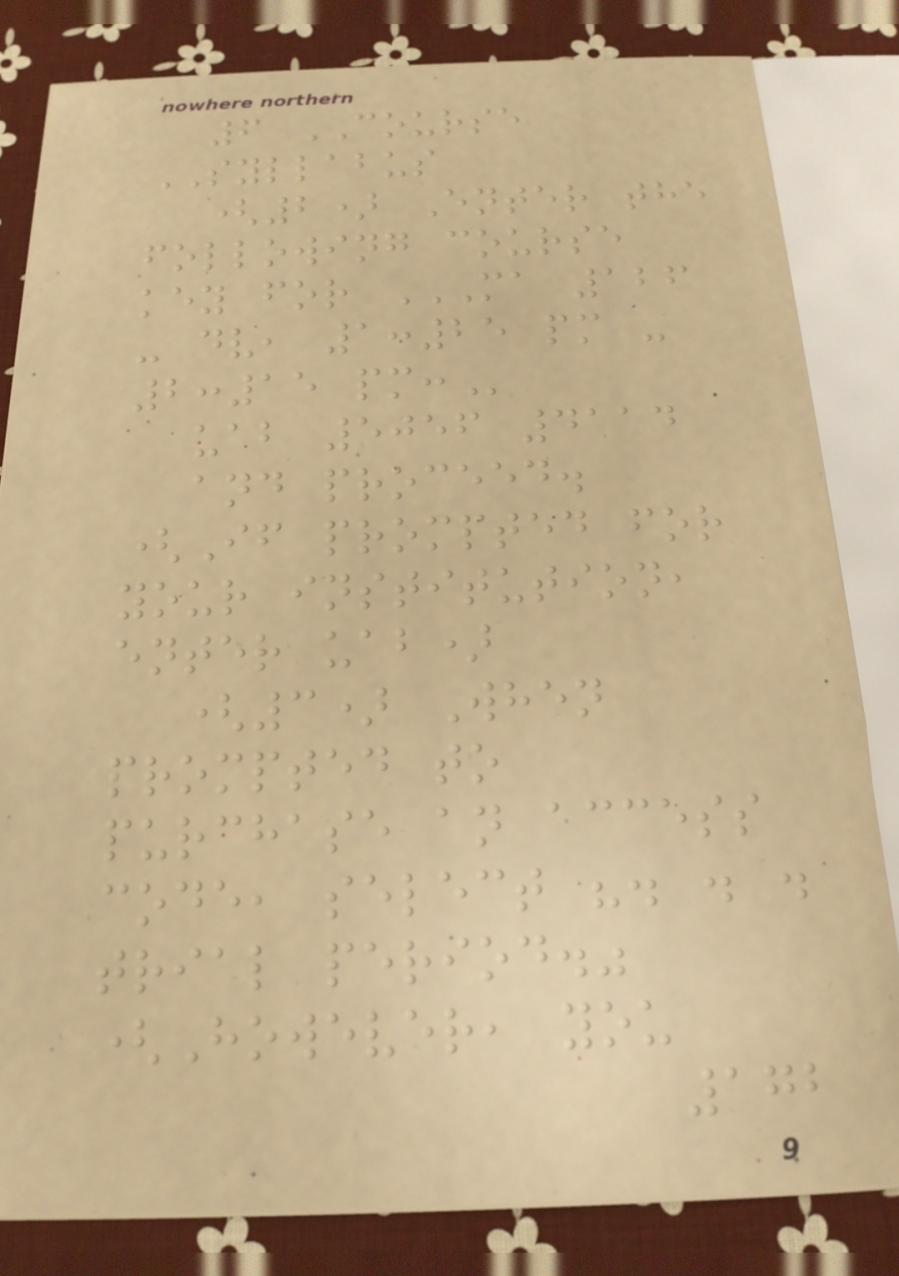6 COURSE
SYLLABUS
(2) Enter the
following course
key for MA 126
- DV, 1:25 PM -
2:15 PM:
uab 5056 4114
and proceed.
(If prompted for
your institution,
enter uab)
(3) When
prompted to
purchase an access
code, select ". . .
trial period."
(However, you
172
